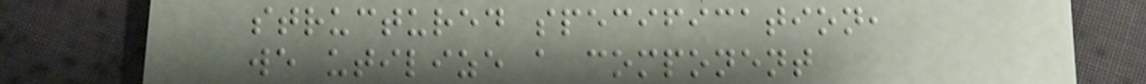structured specification,
we utilize a component
